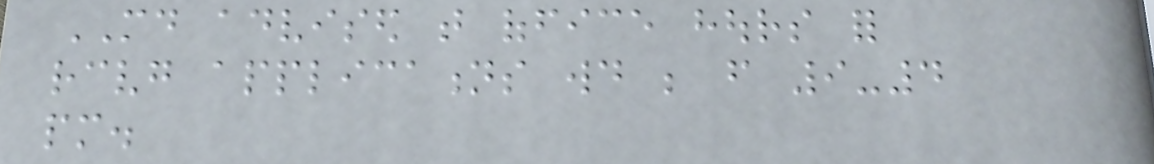MD advised that office hours for
receiving applications would be from 9-4
pm.
